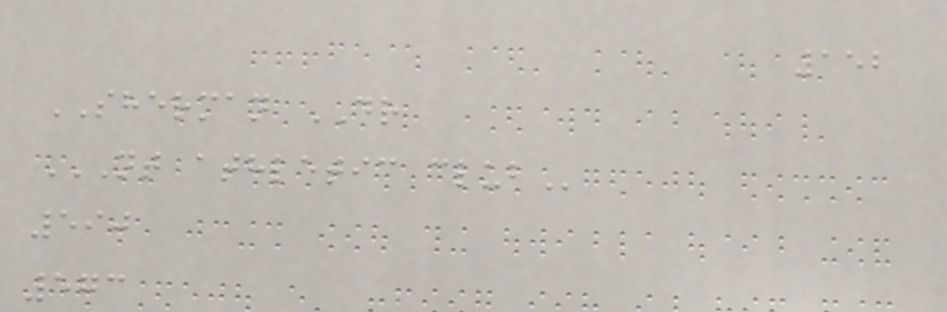152
SHERMAN DR
NT ATHLETIC CLUB
590
573
